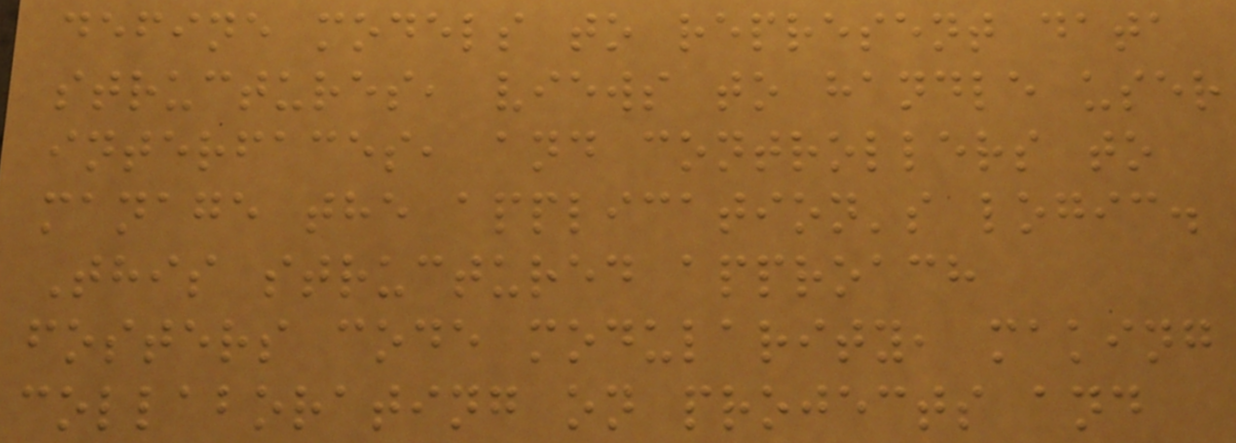define models to represent data
structures, views to handle user
interfaces, and controllers to
manage the application's logic.
This structured approach
fosters code modularity, making
collaborating on projects and
